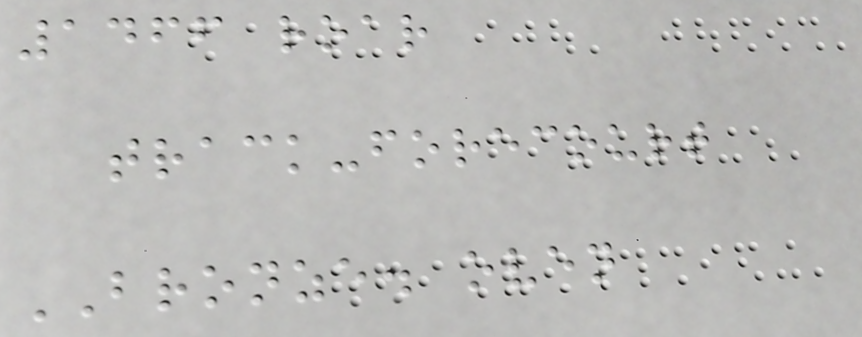1466 roar
track-forecourt
BRONZE. oven
